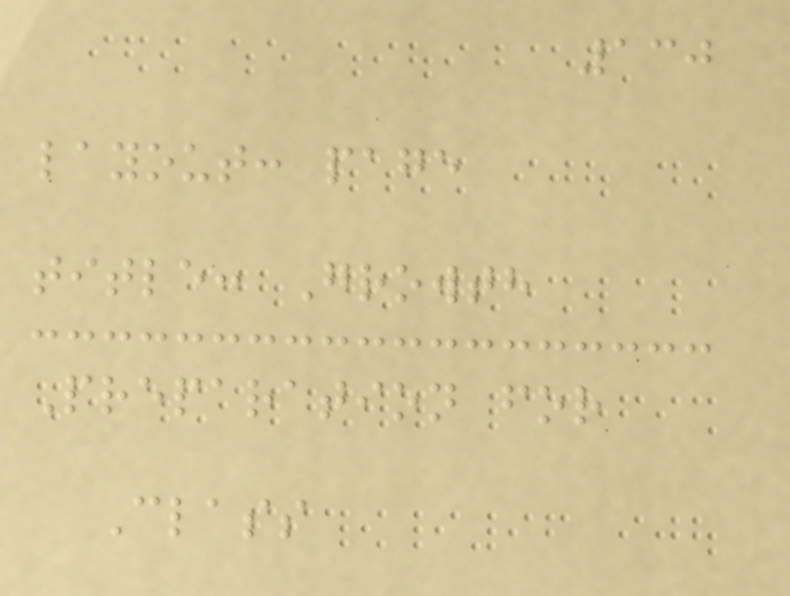130
layout: page
title: Growth
Preparation for
Class
